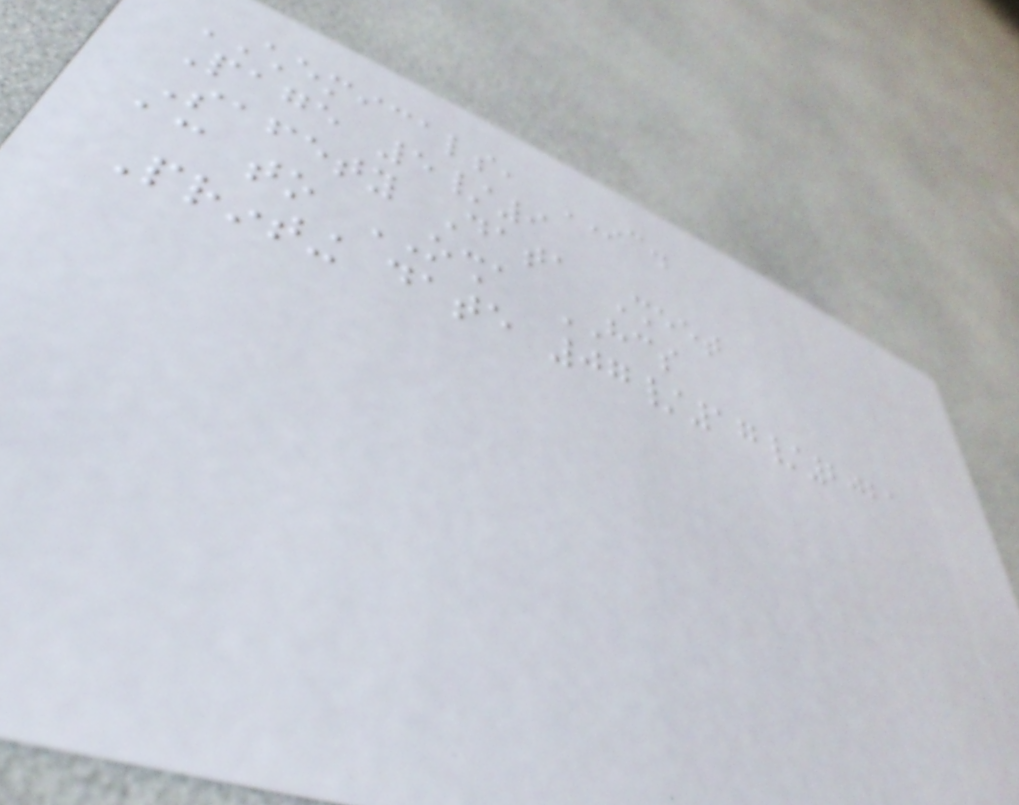CHEMICALS, INC.
Page 5/9
Safety Data Sheet
according to OSHA HCS
Printing date 07/17/2021
